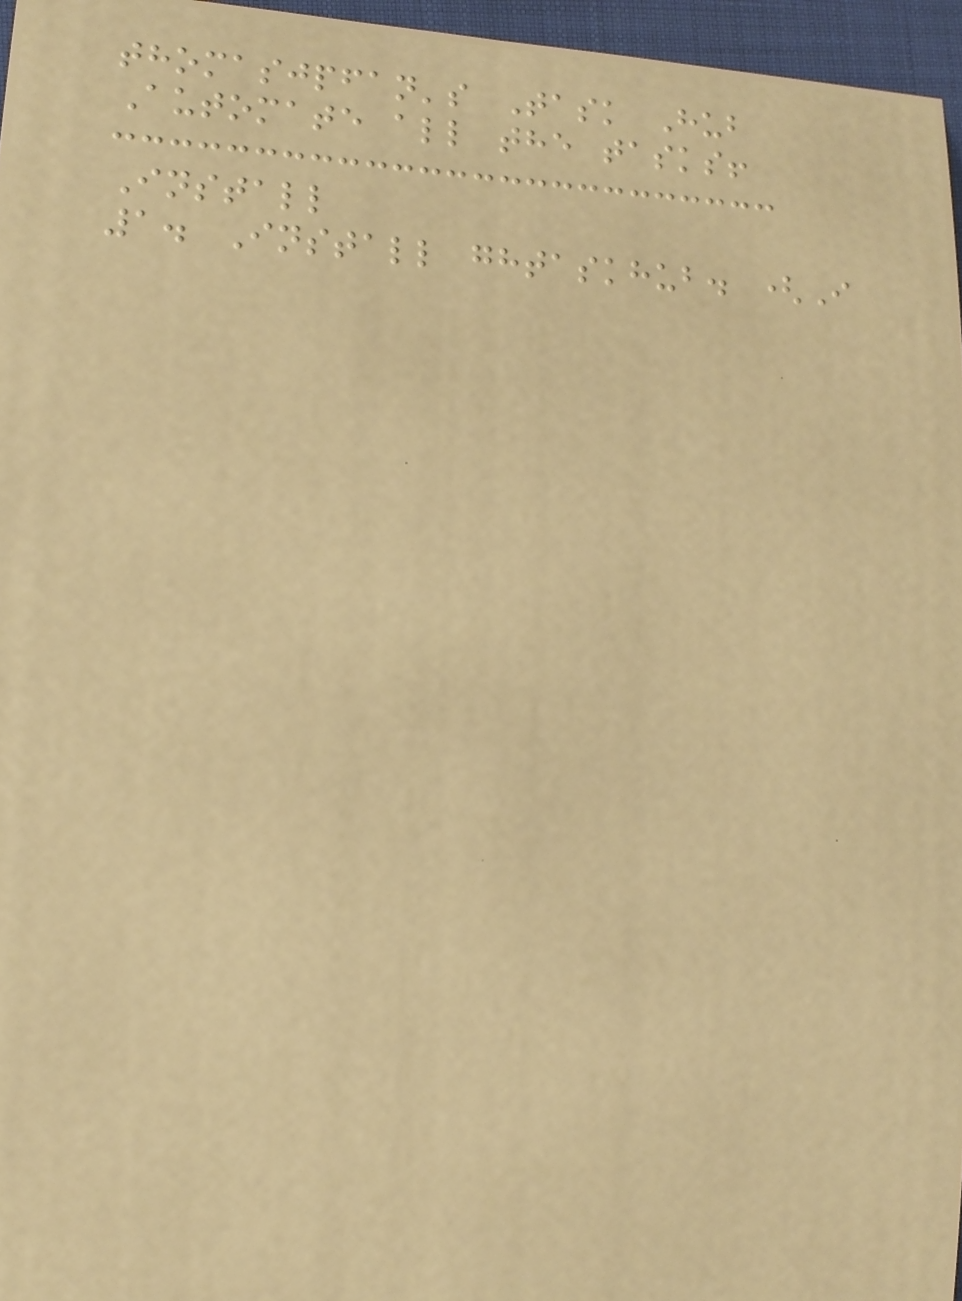thomasjpfan's Task Hub
Automate all the tasks!
Install
1. Install ghtaskhub. (I
